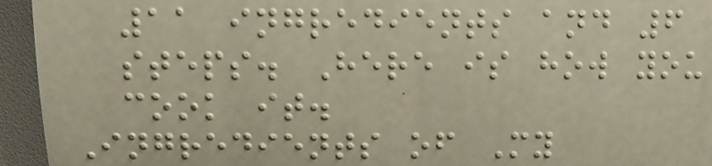11 ingredients and 6
steps. Here is how you
cook it.
Ingredients of My
